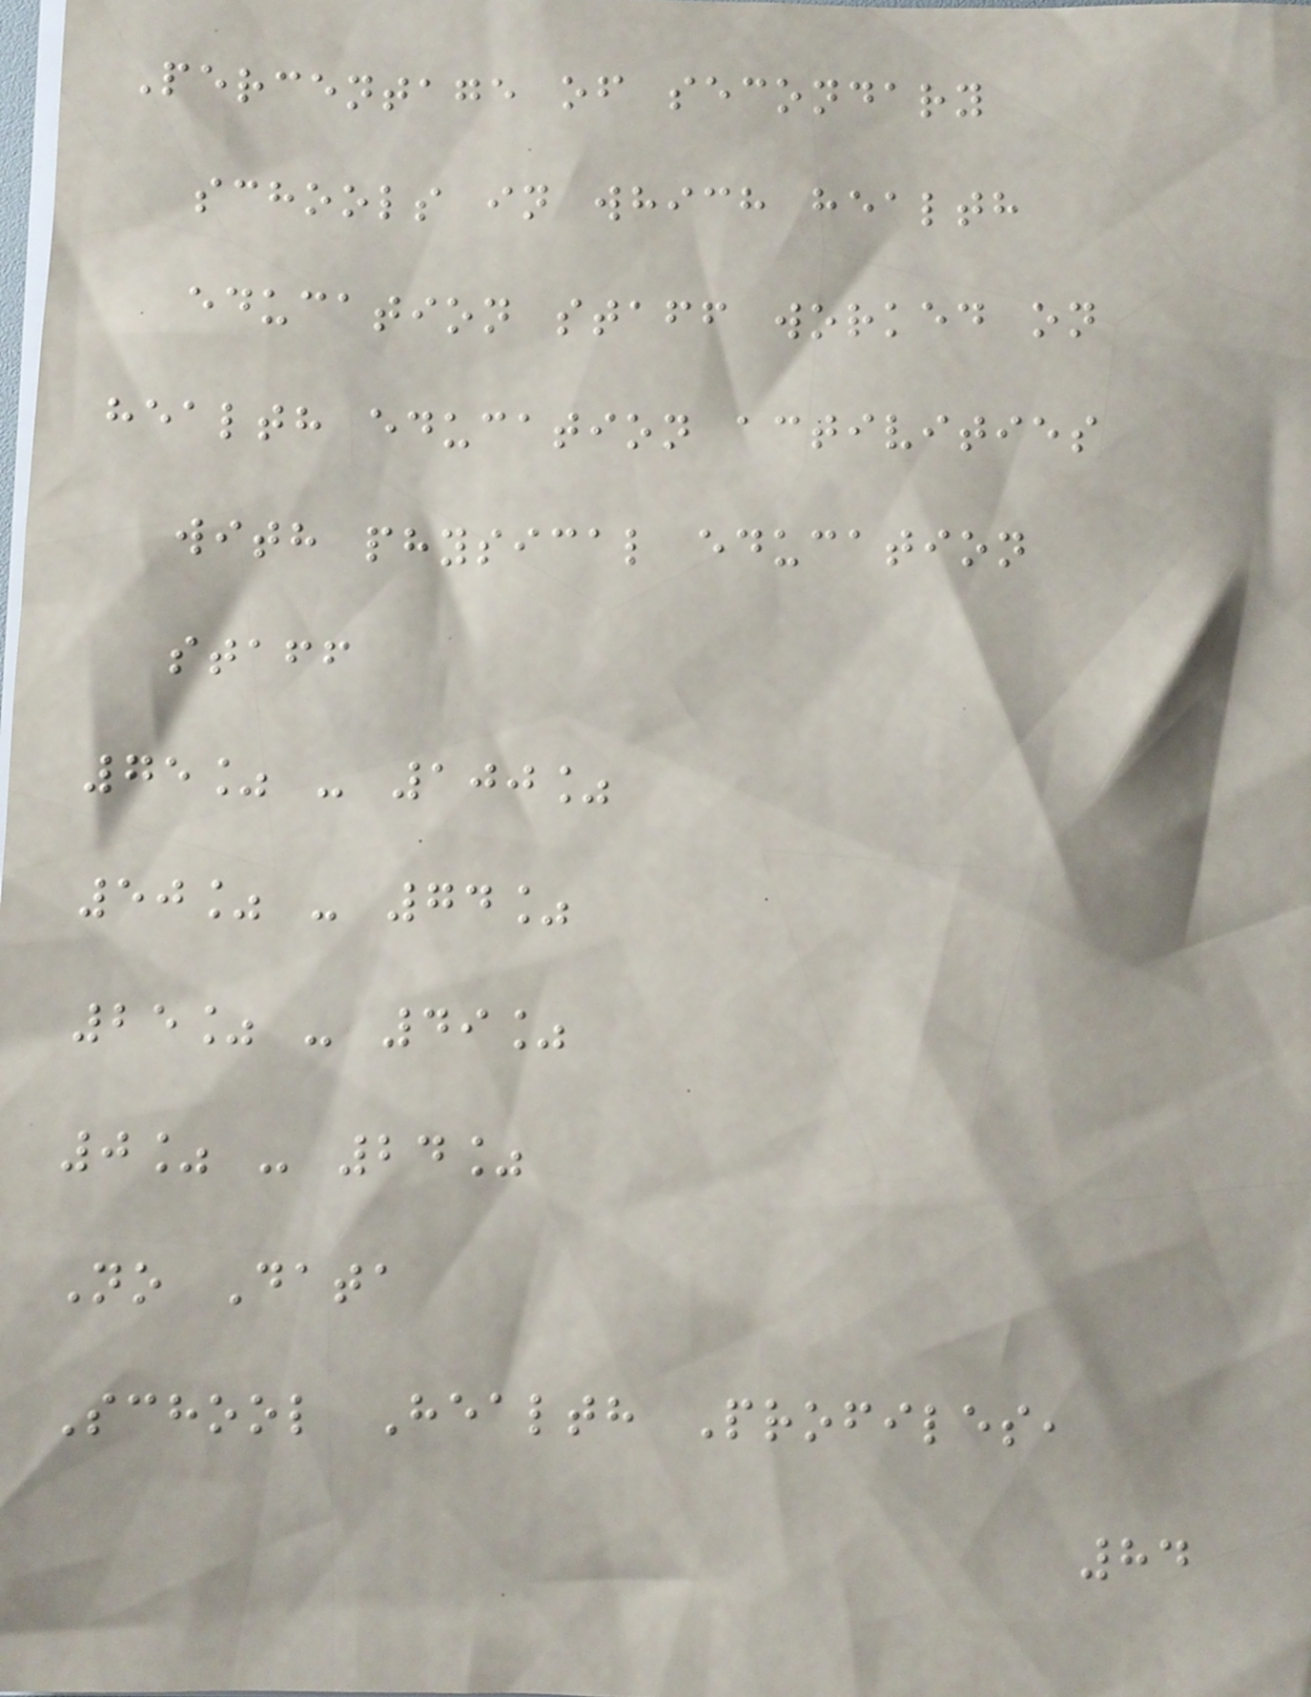Percentage of secondary
schools in which health
education staff worked on
health education activities
with physical education
staff
75% - 100%
50% - 74%
25% - 49%
0% - 24%
No Data
School Health Profiles,
84
